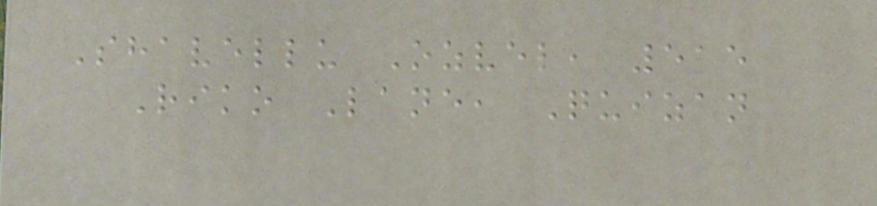Shavellu Ozvel, 515
Riko Lane, Quizan
